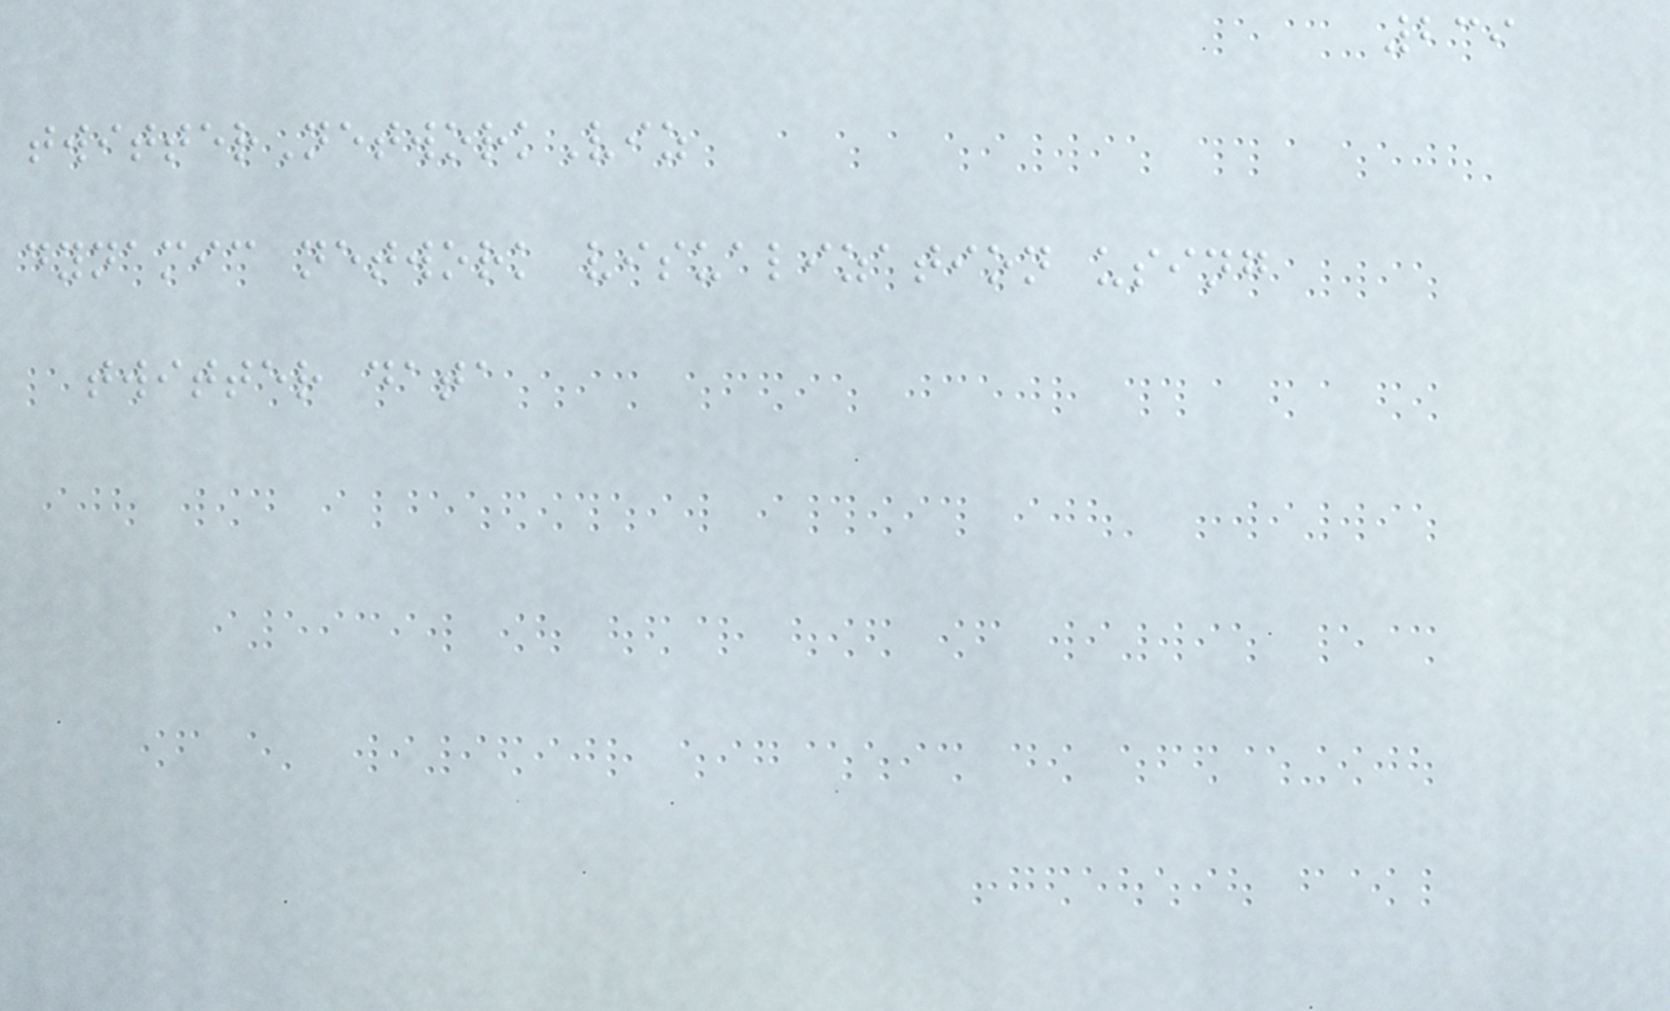239
twitterNetworkViz
dynamic network visualization using
twitter data
